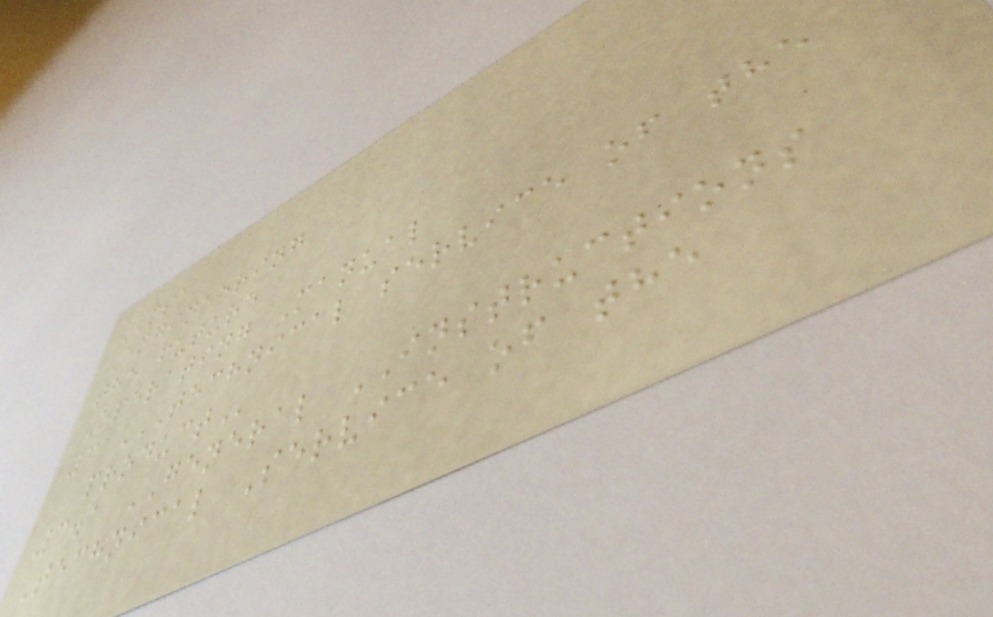MSA
Engineering
the future
Operating Manual
3 TECHNICAL SERVICE OF THE
PRODUCT
3.1 GENERAL INSTRUCTIONS
Technical Service of the
